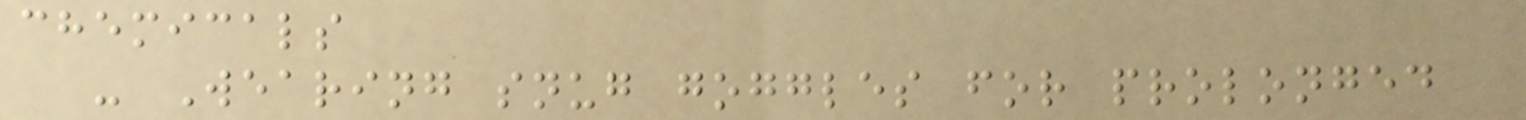chemicals
- Wearing snug goggles for prolonged
